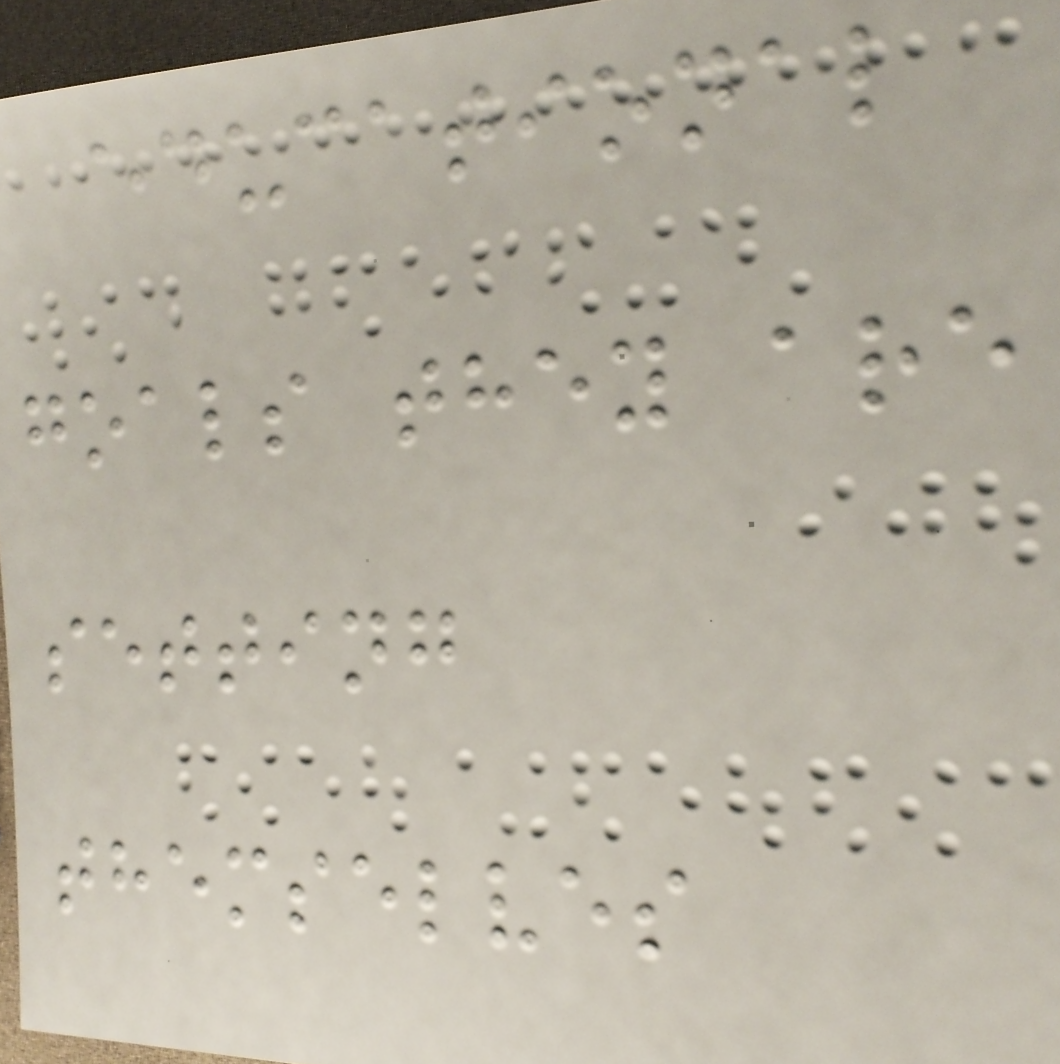educational
goals they are
setting
themselves
